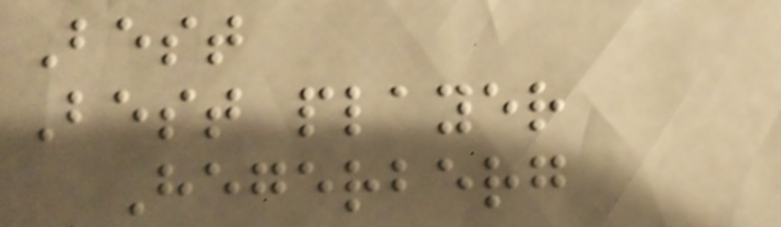Best
Best player
Hegerberg
